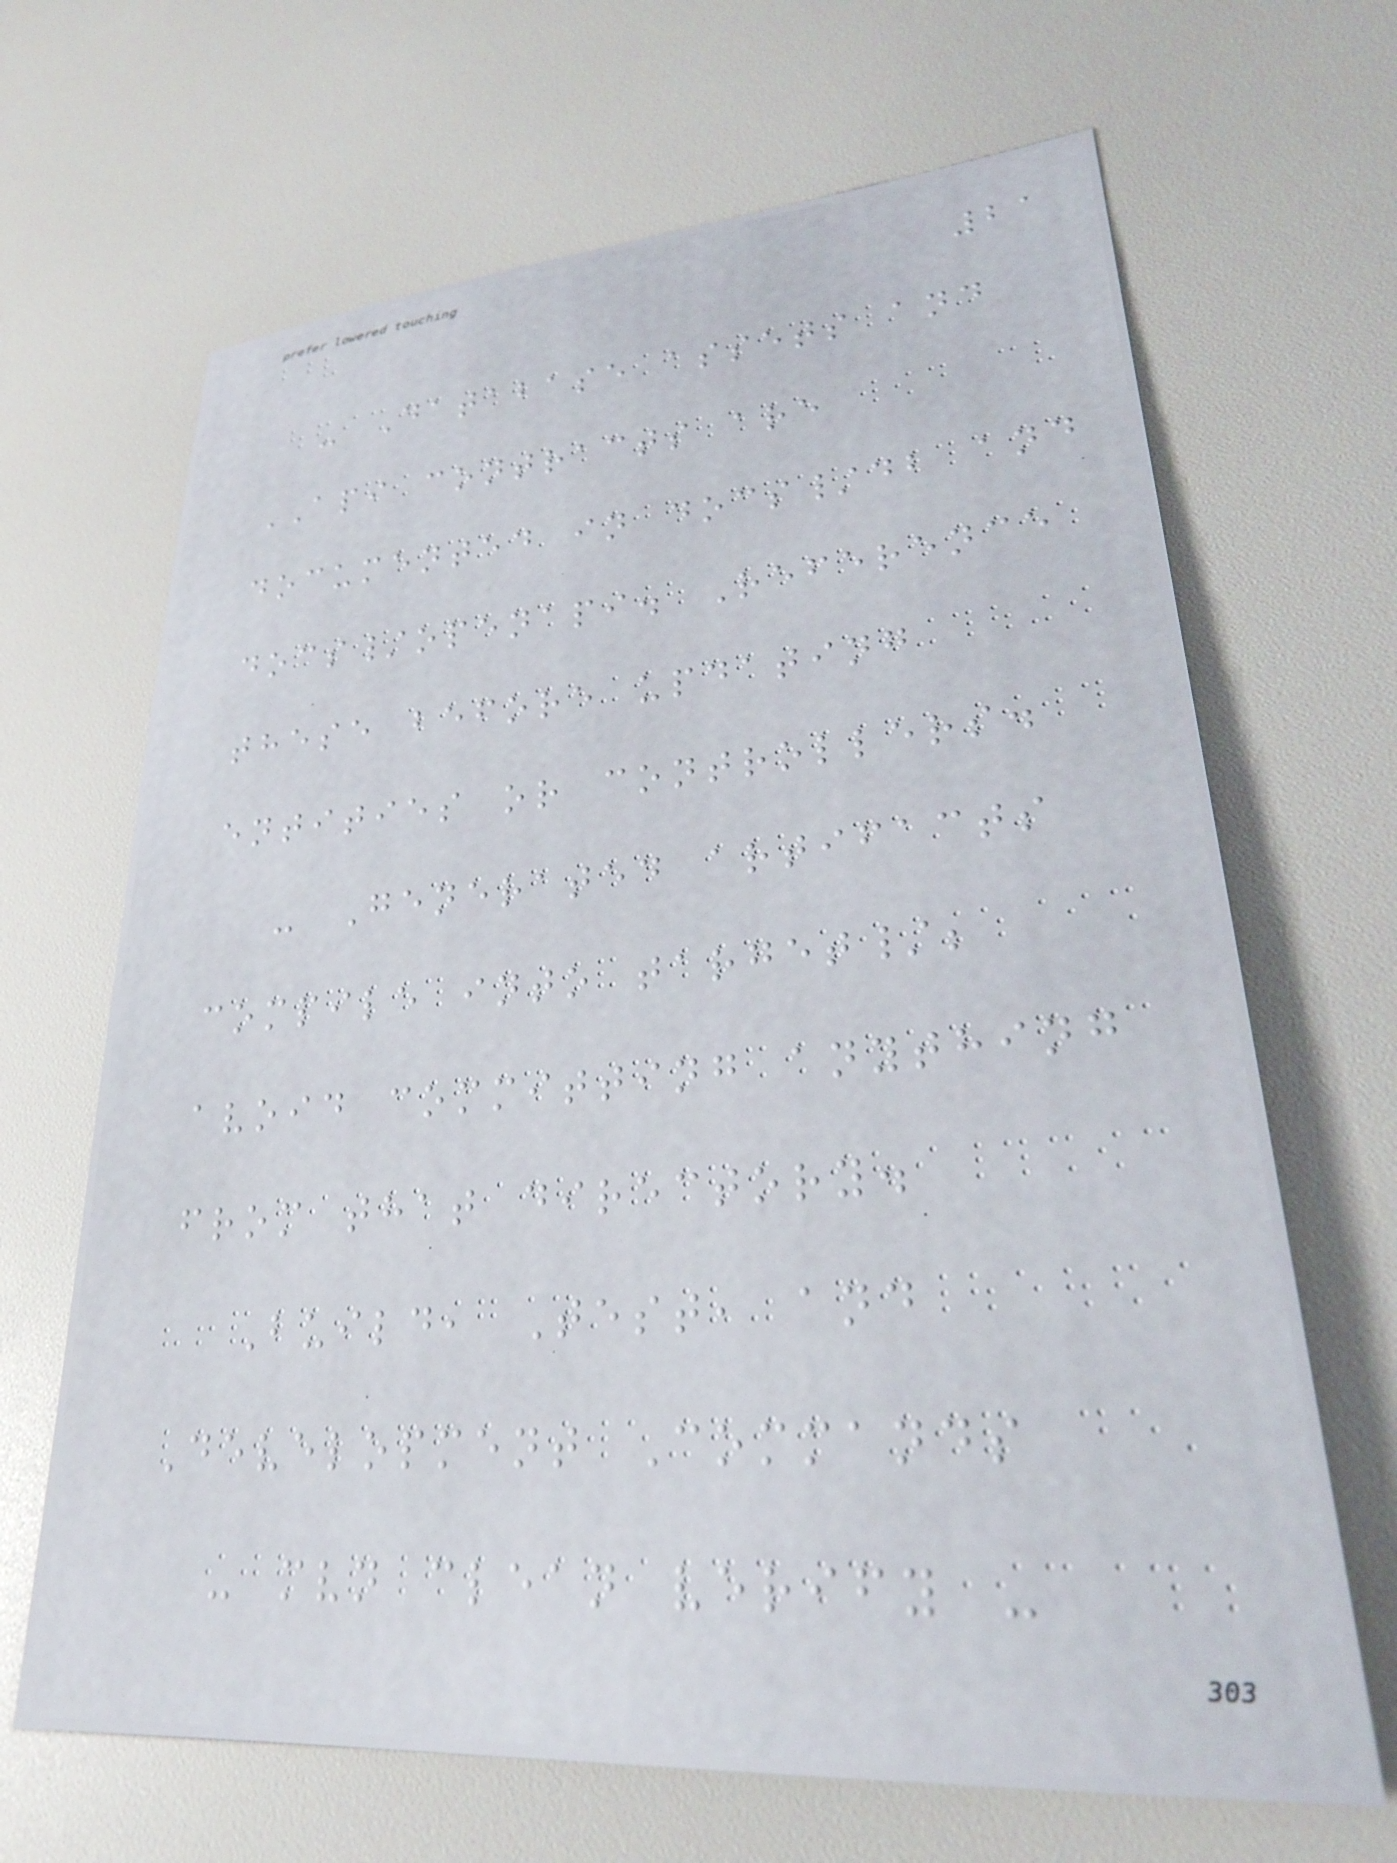21
- Database assets and
API contracts are
documented in docs/db and
docs/openapi. Reference
these before updating
entities or controllers.
- Generated artifacts
compile into target/;
avoid committing anything
from that directory.
Build, Test, and
Development Commands
- mvn clean verify -
